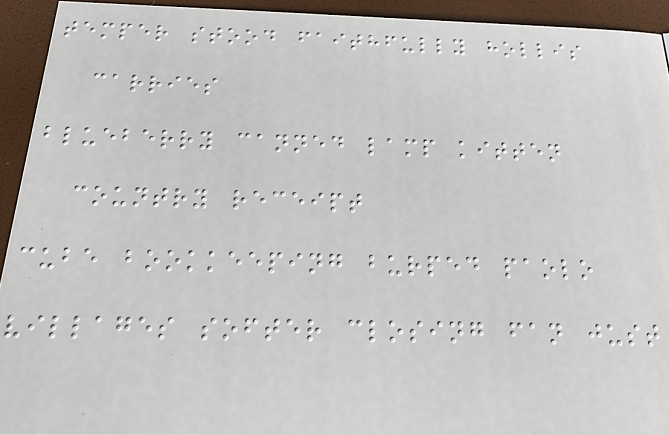temper stood faithfully hollis
carries
blueberry canned lamp kitten
country receipt
cube bookkeeping burped paolo
villages softer closing fan just
